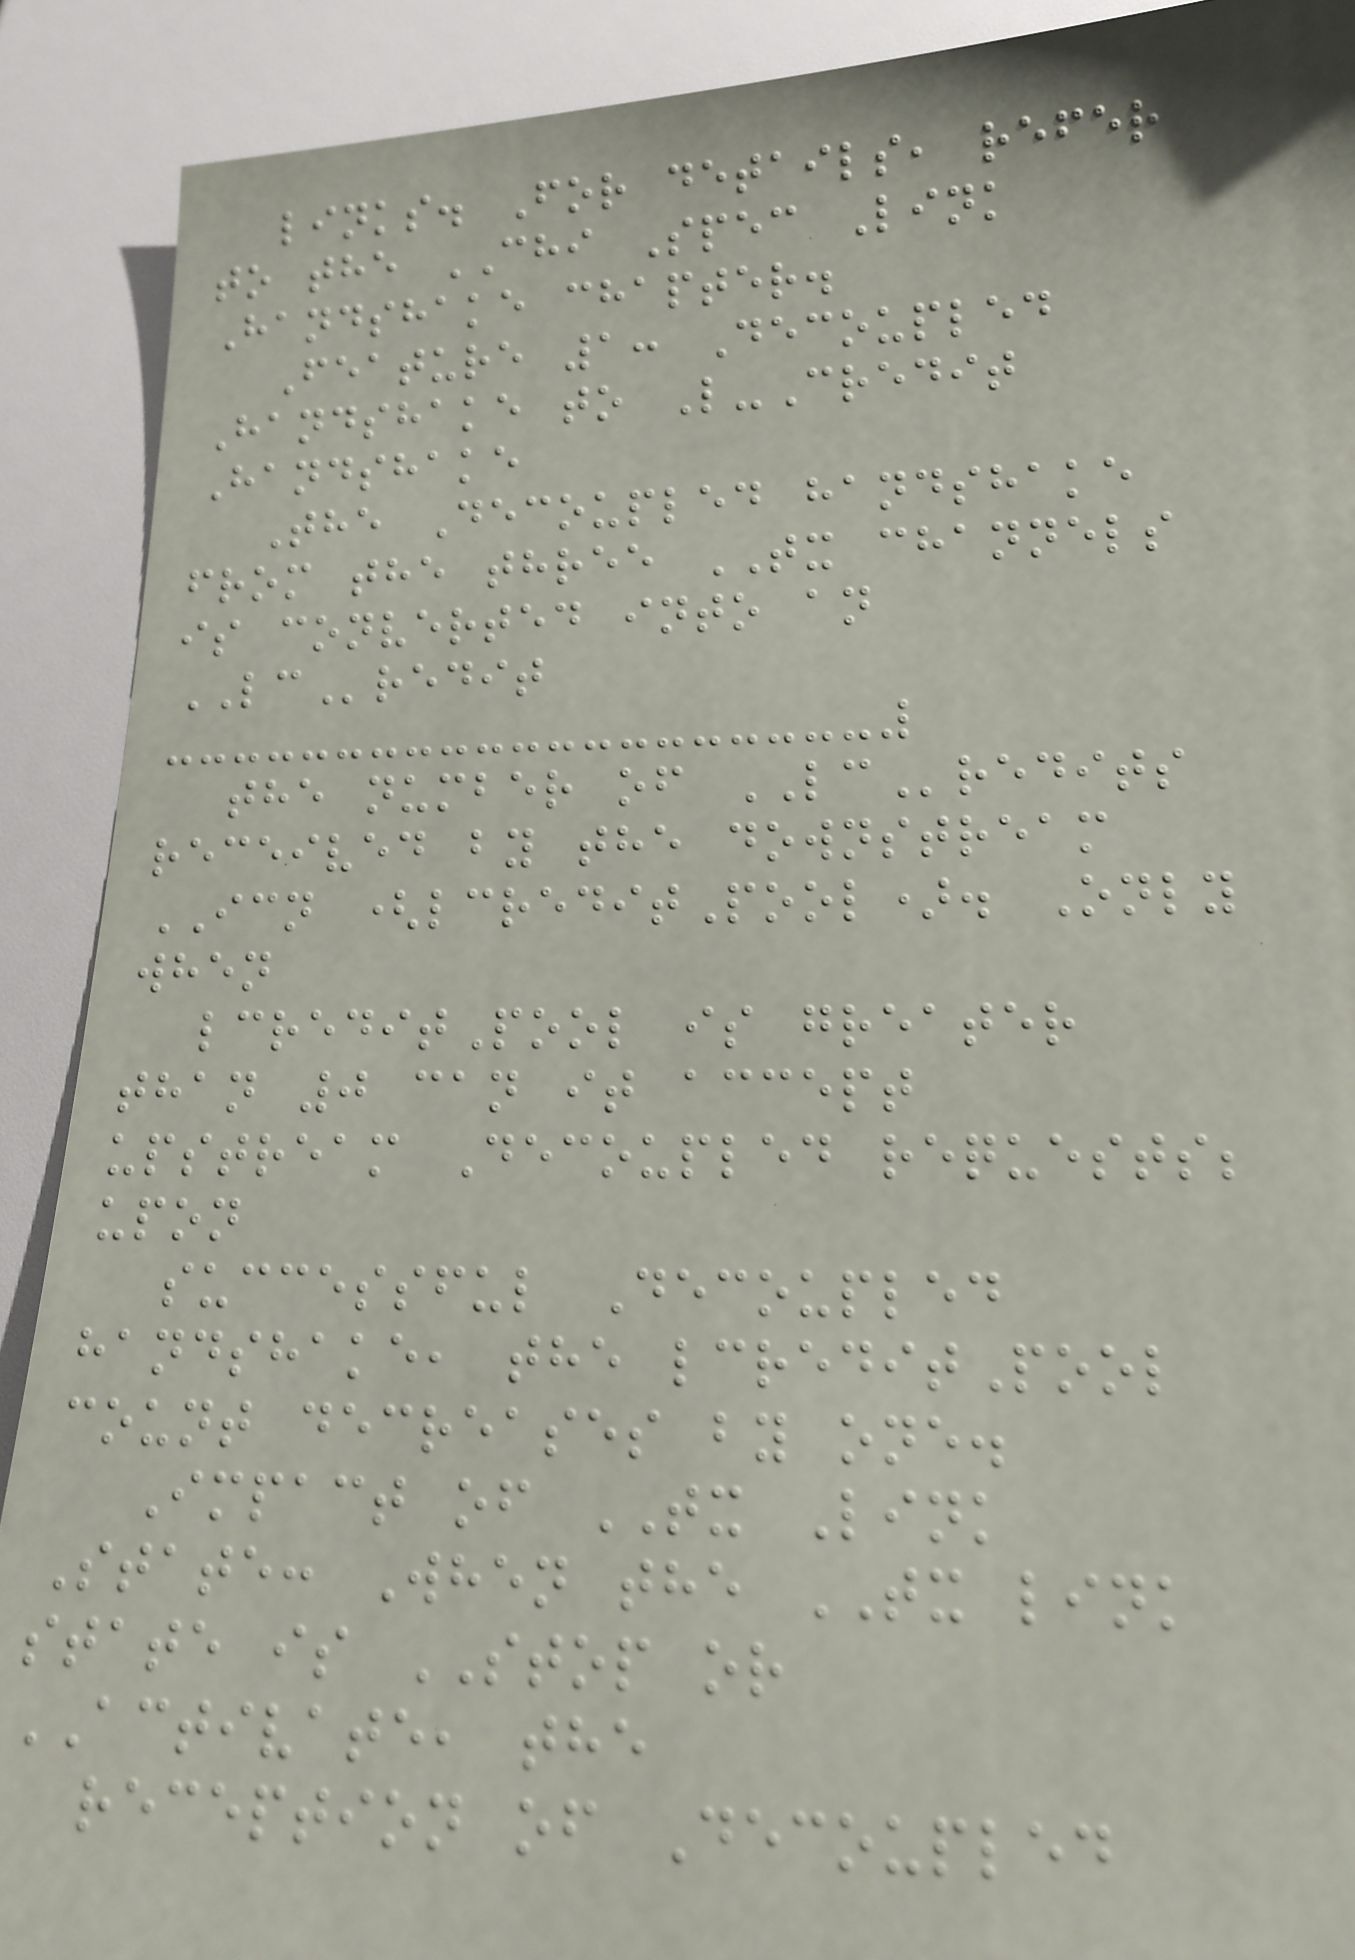links. For details, refer
to the CHI Spec Link
Handshake chapter.
Feature 1: Decoupled
Handshake to L-Credit
Handshake
The Decoupled handshake
from the three TX channels
is converted into an
LCredit
the number of LCredits
received by the downstream
ICN (lcreditPool). Only
when
lcreditPool is greater
than 0 can it accept
upstream Decoupled requests;
upon
successful Decoupled
handshake, the lcreditPool
count decreases by one.
Impact of TX Link
State: When the TX link
state is STOP or
ACTIVATE, the
reception of Decoupled
